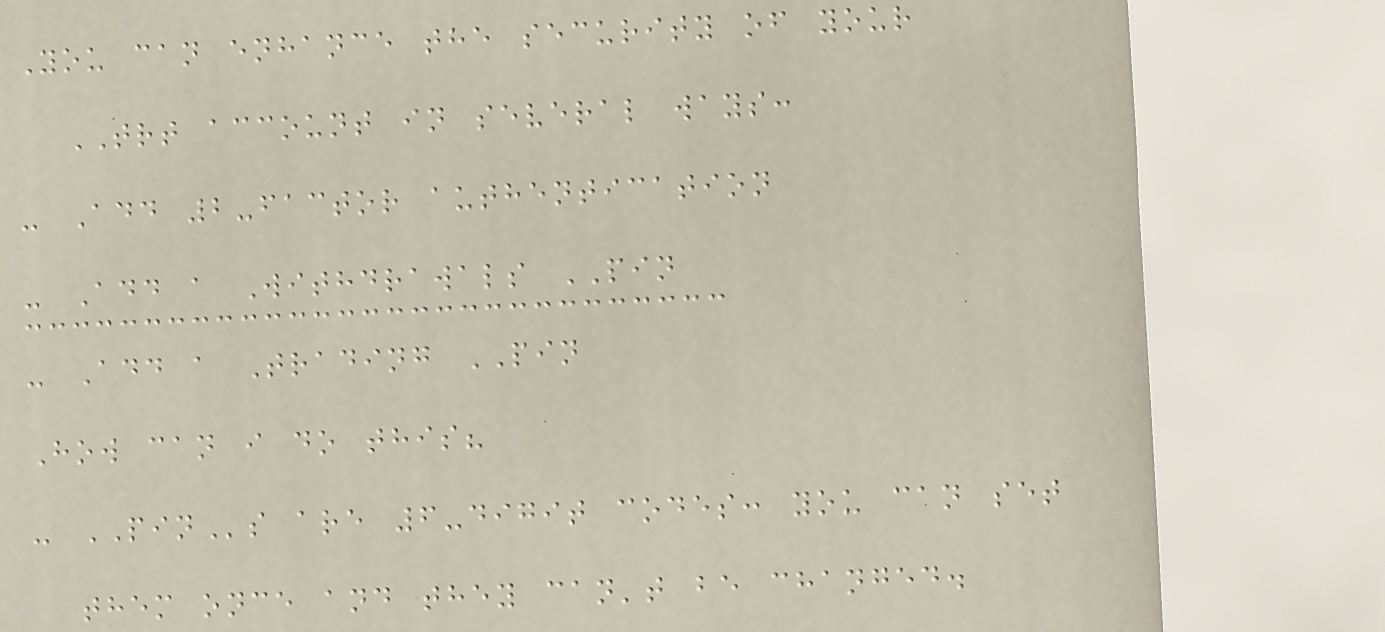You can enhance the security of your
TRT account in several ways:
- Add 2-factor authentication
- Add a Withdrawals PIN
- Add a Trading PIN
How can i do this?
- PINs are 6-digit codes: you can set
them once and they can't be changed.
